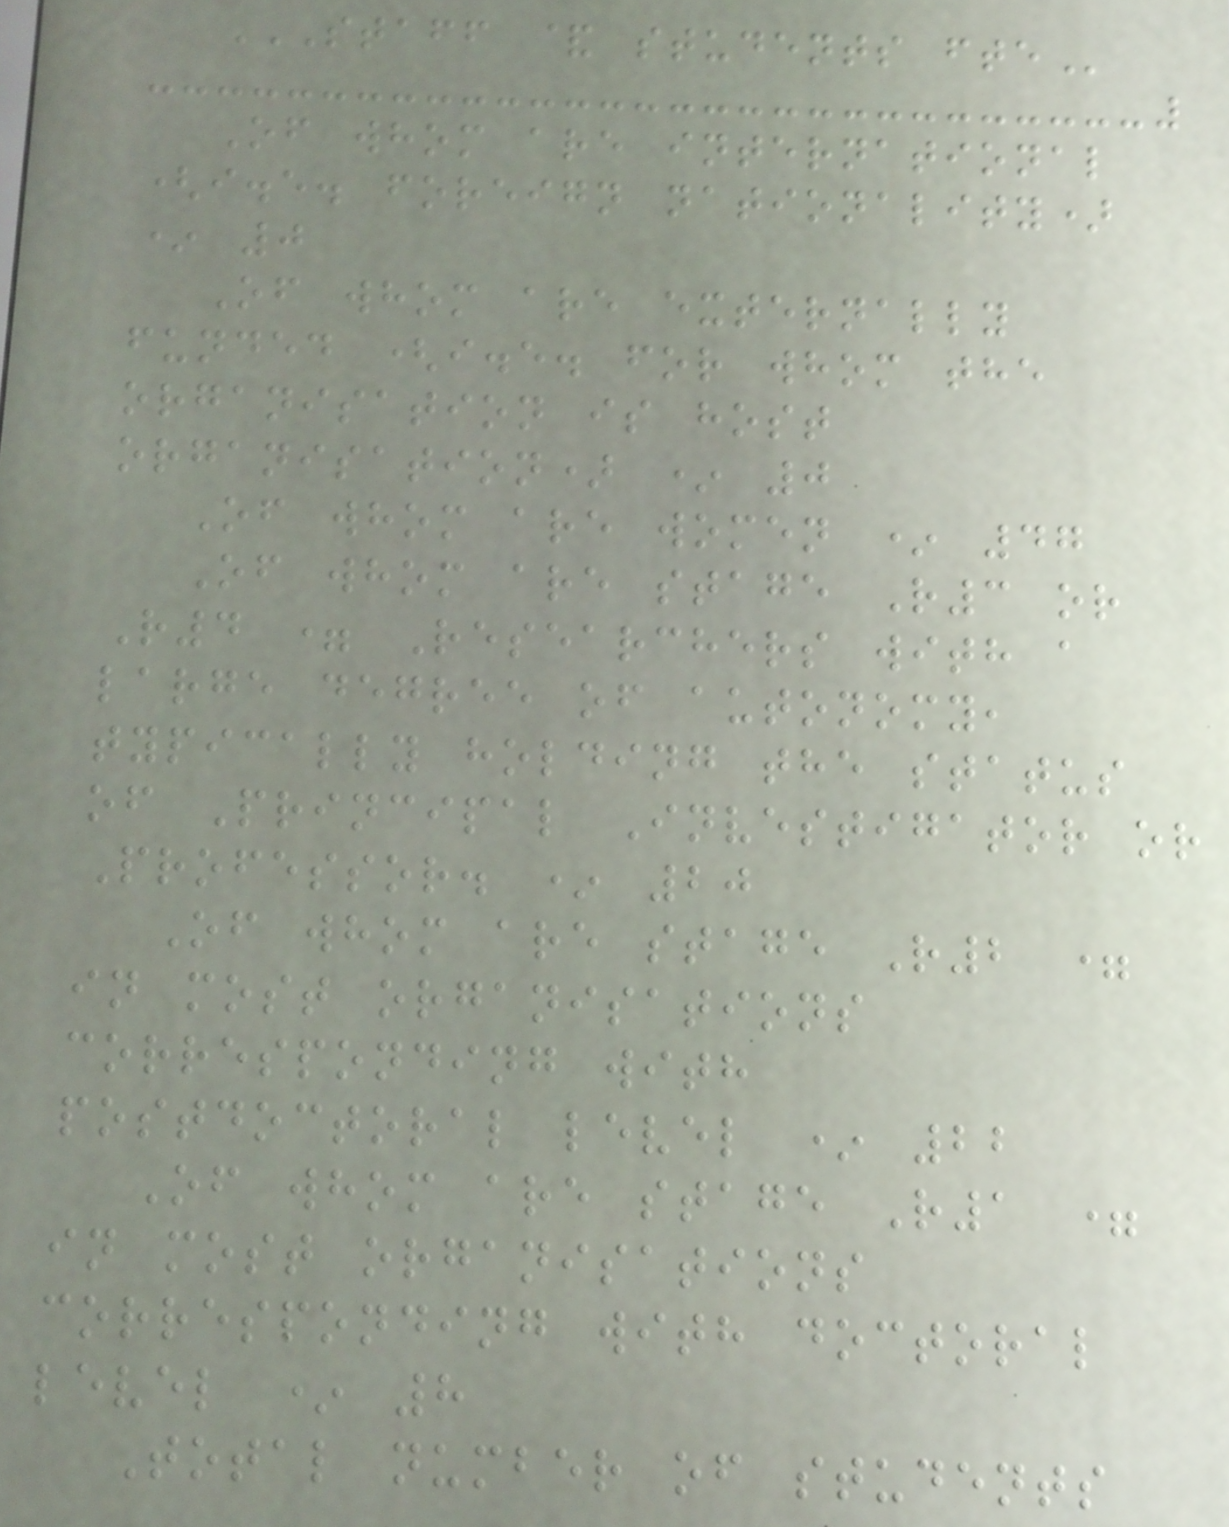STAFF & STUDENTS FTE
Of whom are international
(i.e. foreign nationality)
* 0
Of whom are externally
funded (i.e. for whom the
organisation is host
organisation) * 0
Of whom are women * 47
Of whom are stage R3 or
R4 = Researchers with a
large degree of autonomy,
typically holding the status
of Principal Investigator or
Professor. * 20
Of whom are stage R2 =
in most organisations
corresponding with
postdoctoral level * 22
Of whom are stage R1 =
in most organisations
corresponding with doctoral
level * 8
Total number of students
